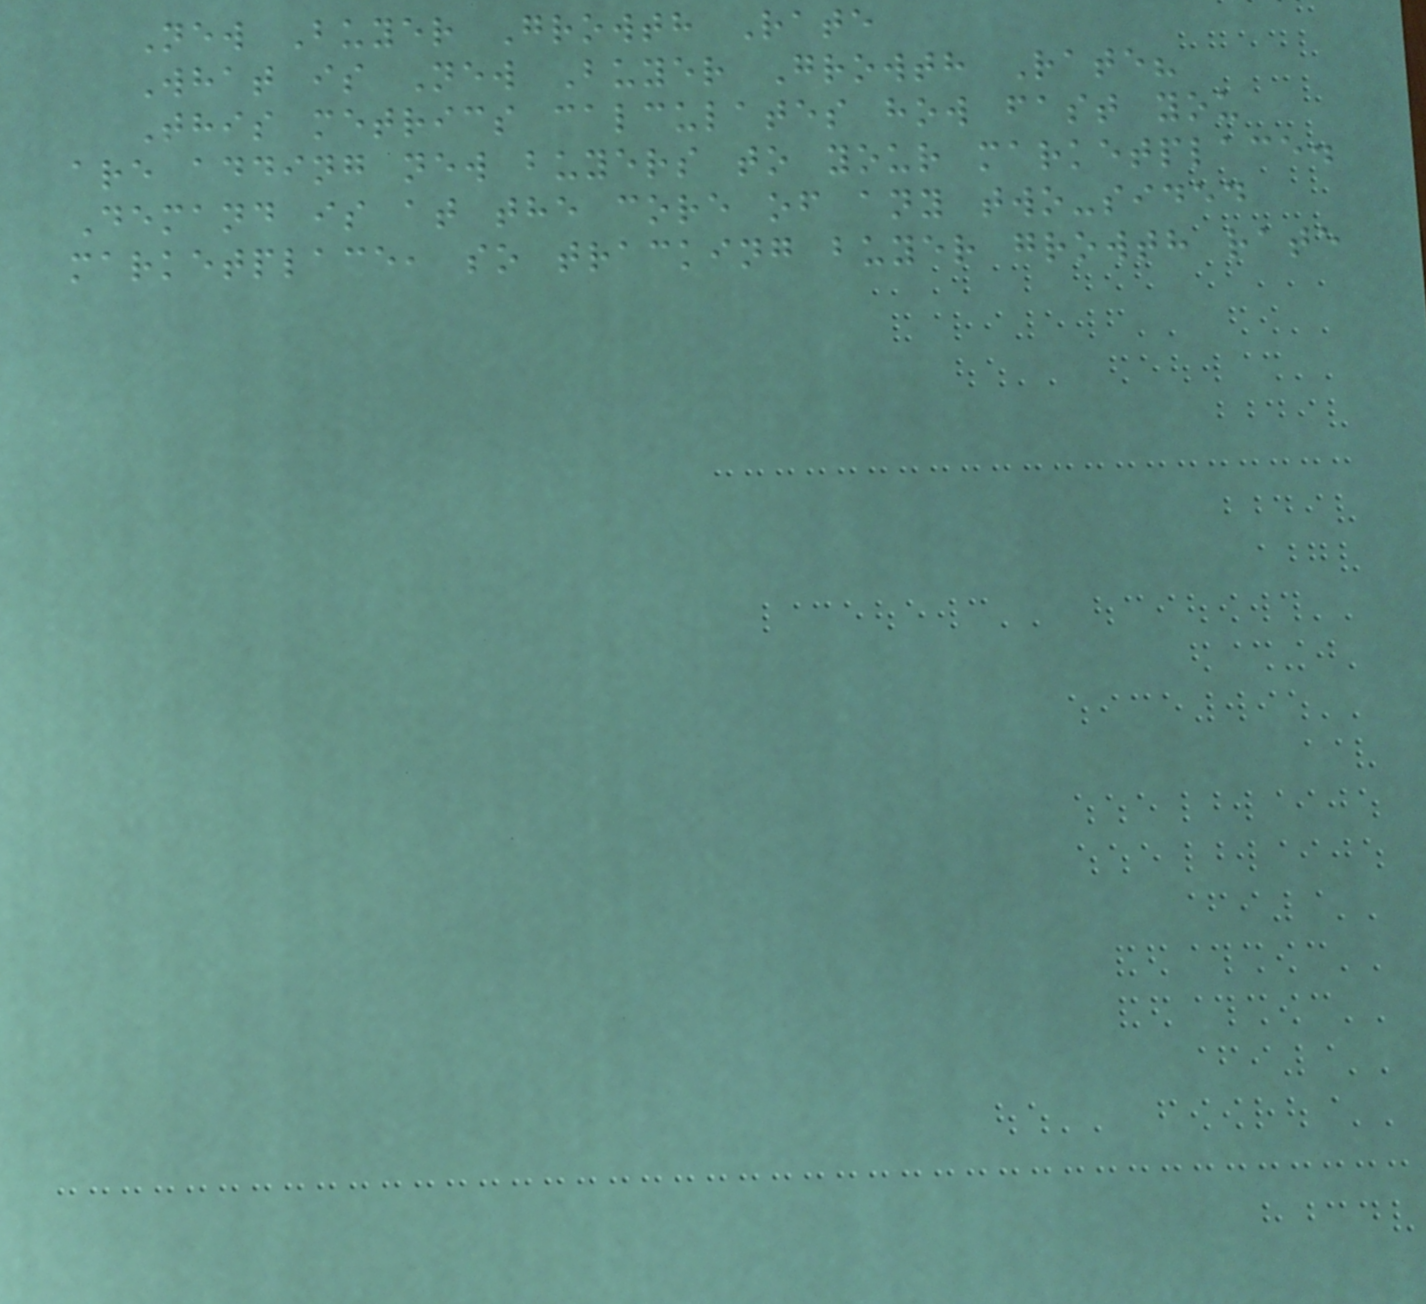New Buyer Growth Rate
What is New Buyer Growth Rate?
This metrics calculates how fast you
are adding new buyers to your marketplace.
Demand is at the core of any two-sided
marketplace, so tracking buyer growth rate
